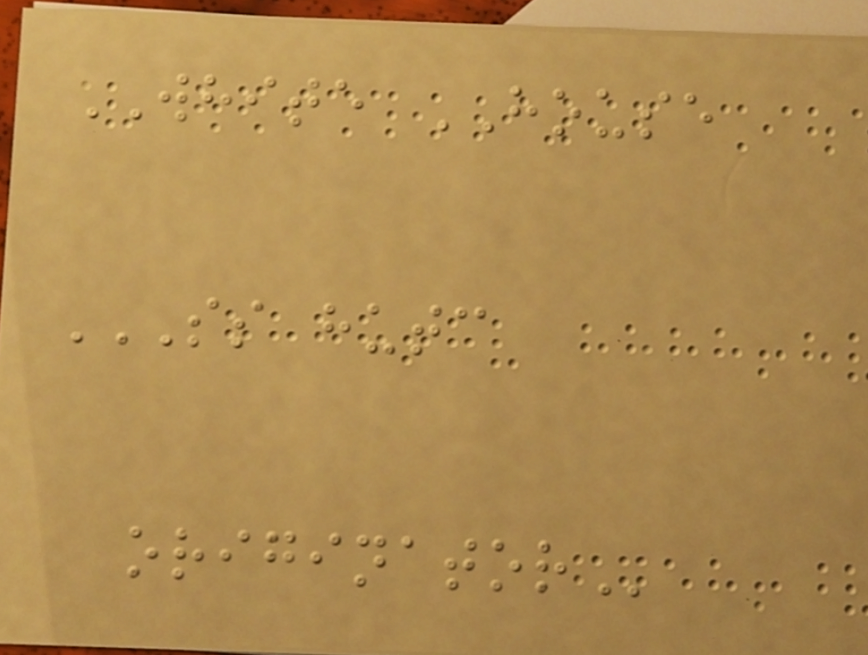WHITE HOUSE
SS HUTC
ORIGINATOR
